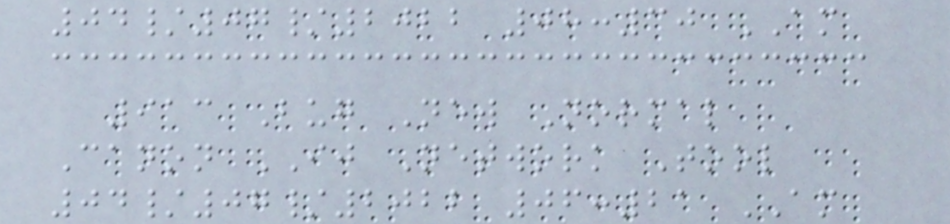04/07/2022 08:30 AM
913 Bug New Normal
Canon IJ Network Tool
04/07/2022 06:21 AM
